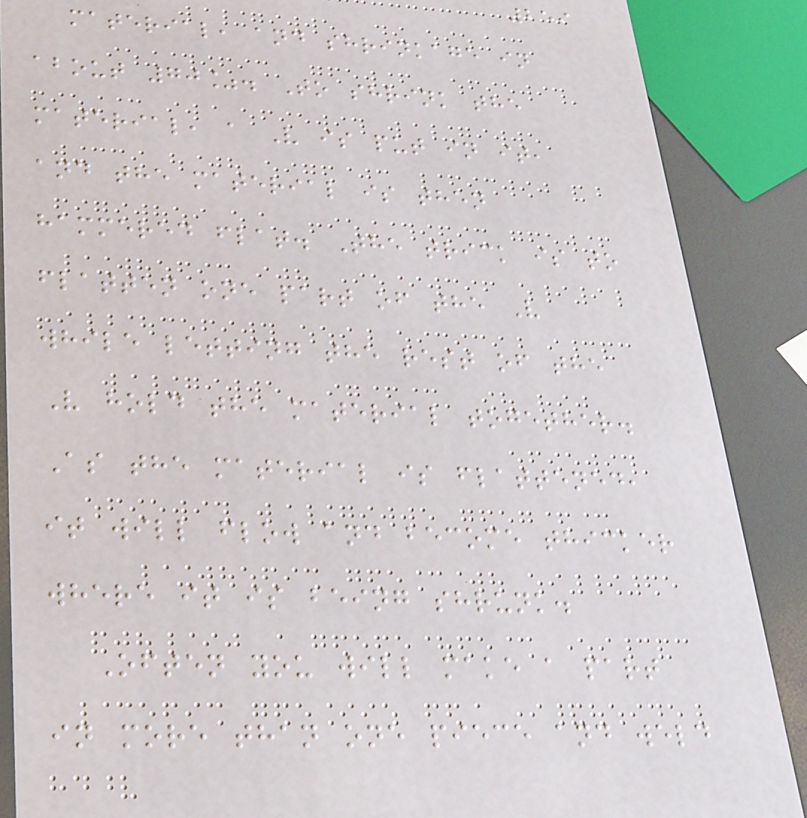259
material, and shrinkage in
about 70%. To shrink the
material, a V is put in it,
and the material is then
hammered flat. The trick is to
flatten one part of the V
while letting the rest of the
V hold the material together.
As the material is flattened,
it will flow and become thicker
where it is being shrunk.
Often you will make a part
in more than one piece and weld
